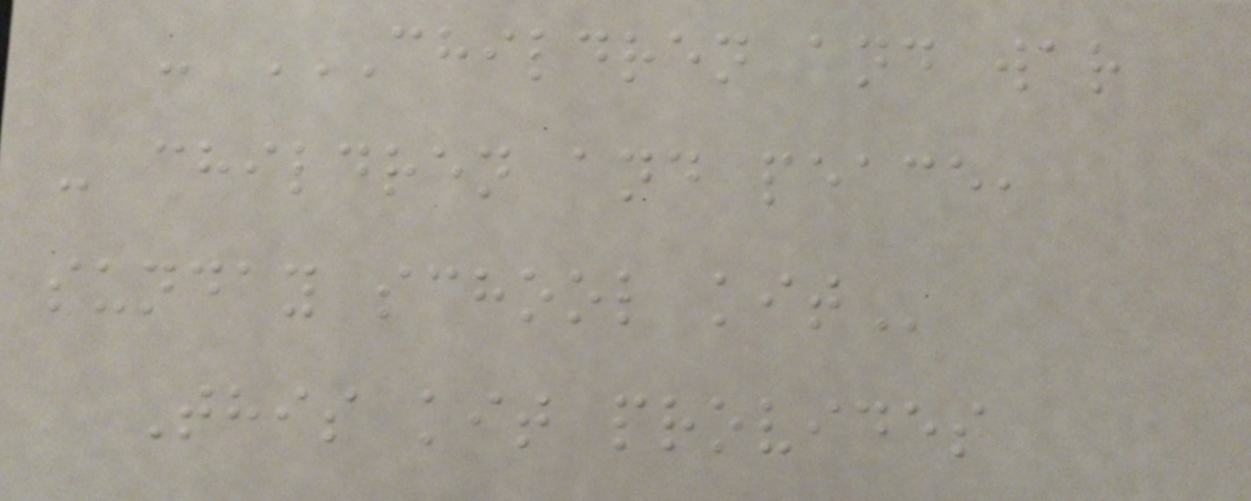- CHILDREN AND WAR
- CHILDREN AND PEACE,
SUNDAY SCHOOL KIT
This kit provides
